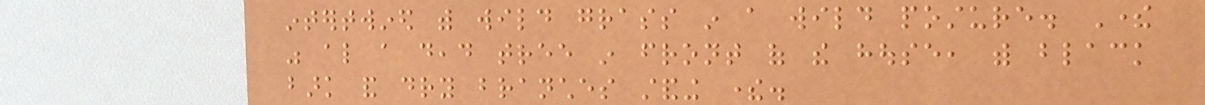intertwined with wild grass in a wild posture. There
was also a dead tree in front of the house, with black
bark and dry branches standing there.
